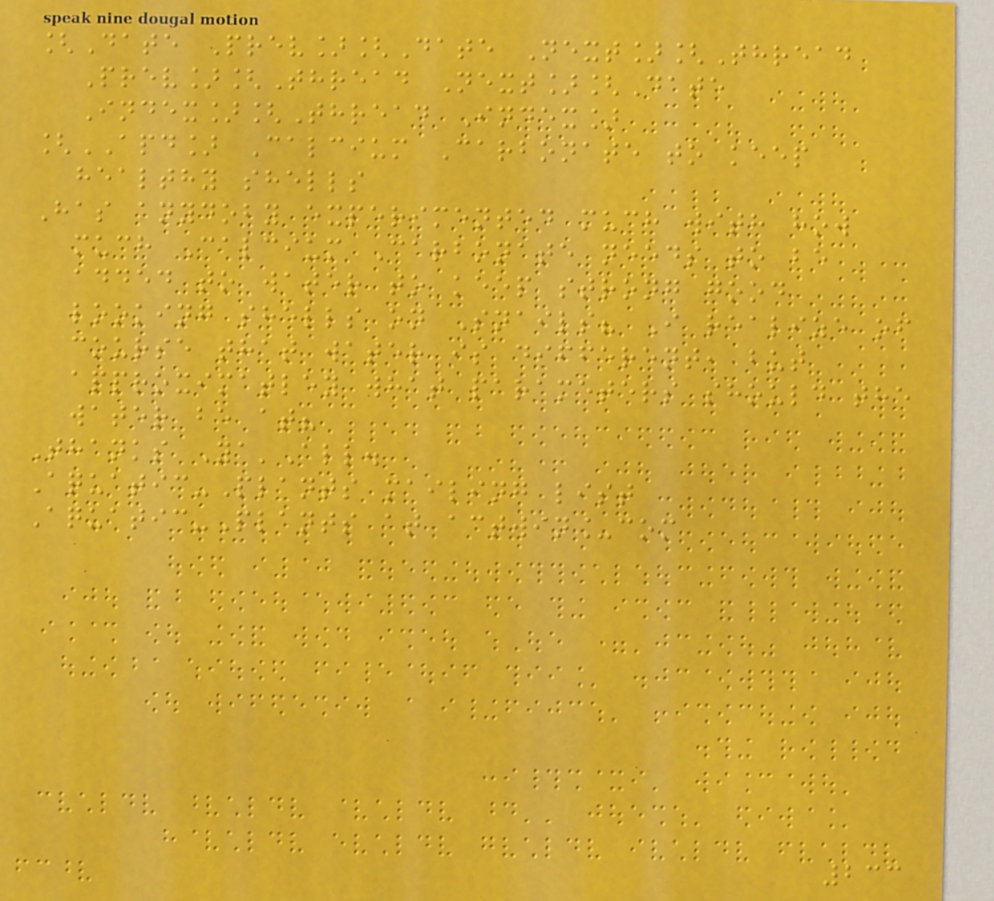[Date Prev][Date Next][Thread
Prev][Thread Next][Date
Index][Thread Index]
[APD] Calcium Carbonate to keep
healthy shells
Has anydoby experimented much with how
much Calcium Carbonate needs to be
added to water to keep strong good
looking shells on Snails? I realize of
course that water is different, but
approximatley what parameters should the
water be at?
Thanks Ya'All.
Aquatic-Plants mailing list
Aquatic-Plants at actwin_com
233
